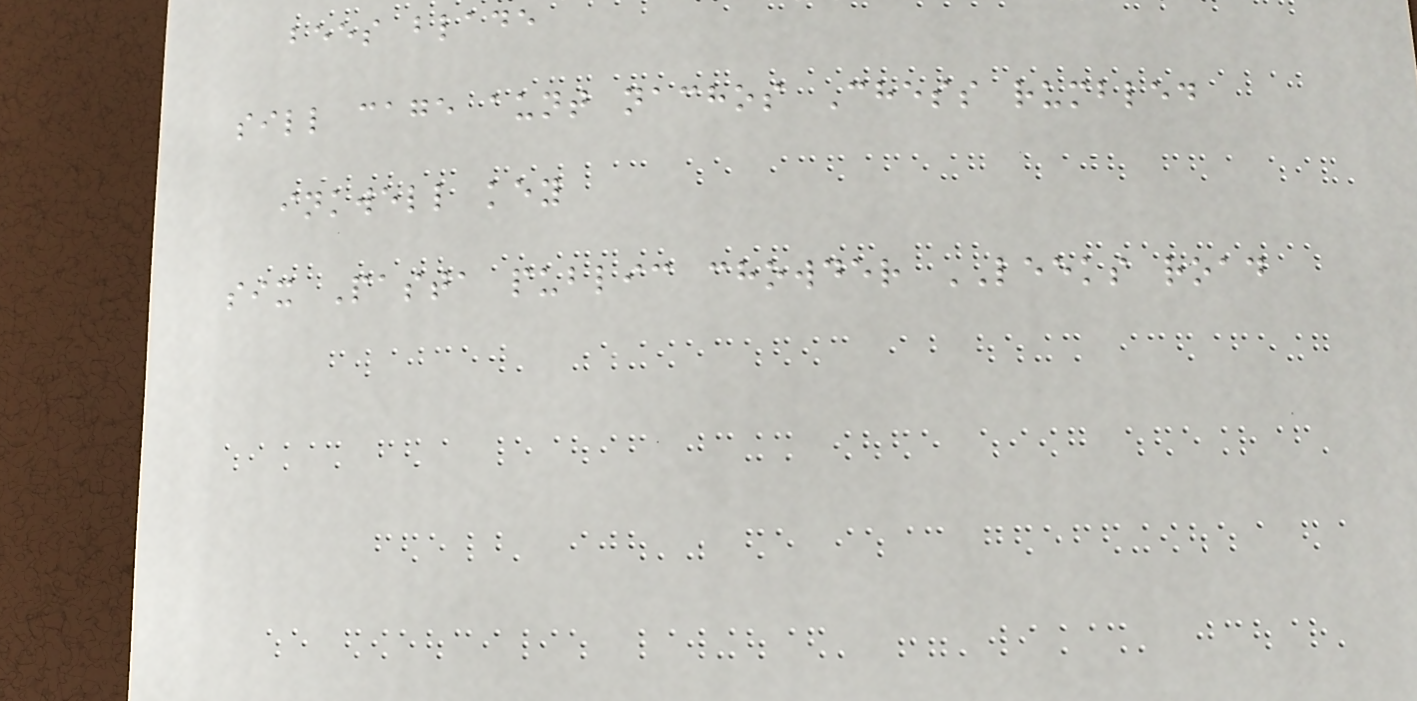bees blade
sill cage aunt nachos Chess rumbled
inkwell key
six Pasta public chowder LEEKS road
